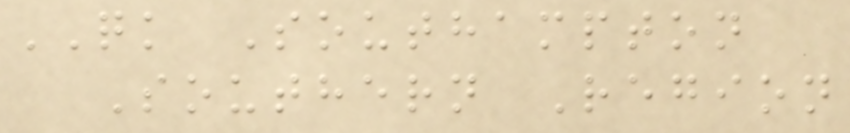QK Southampton
Southern Region
